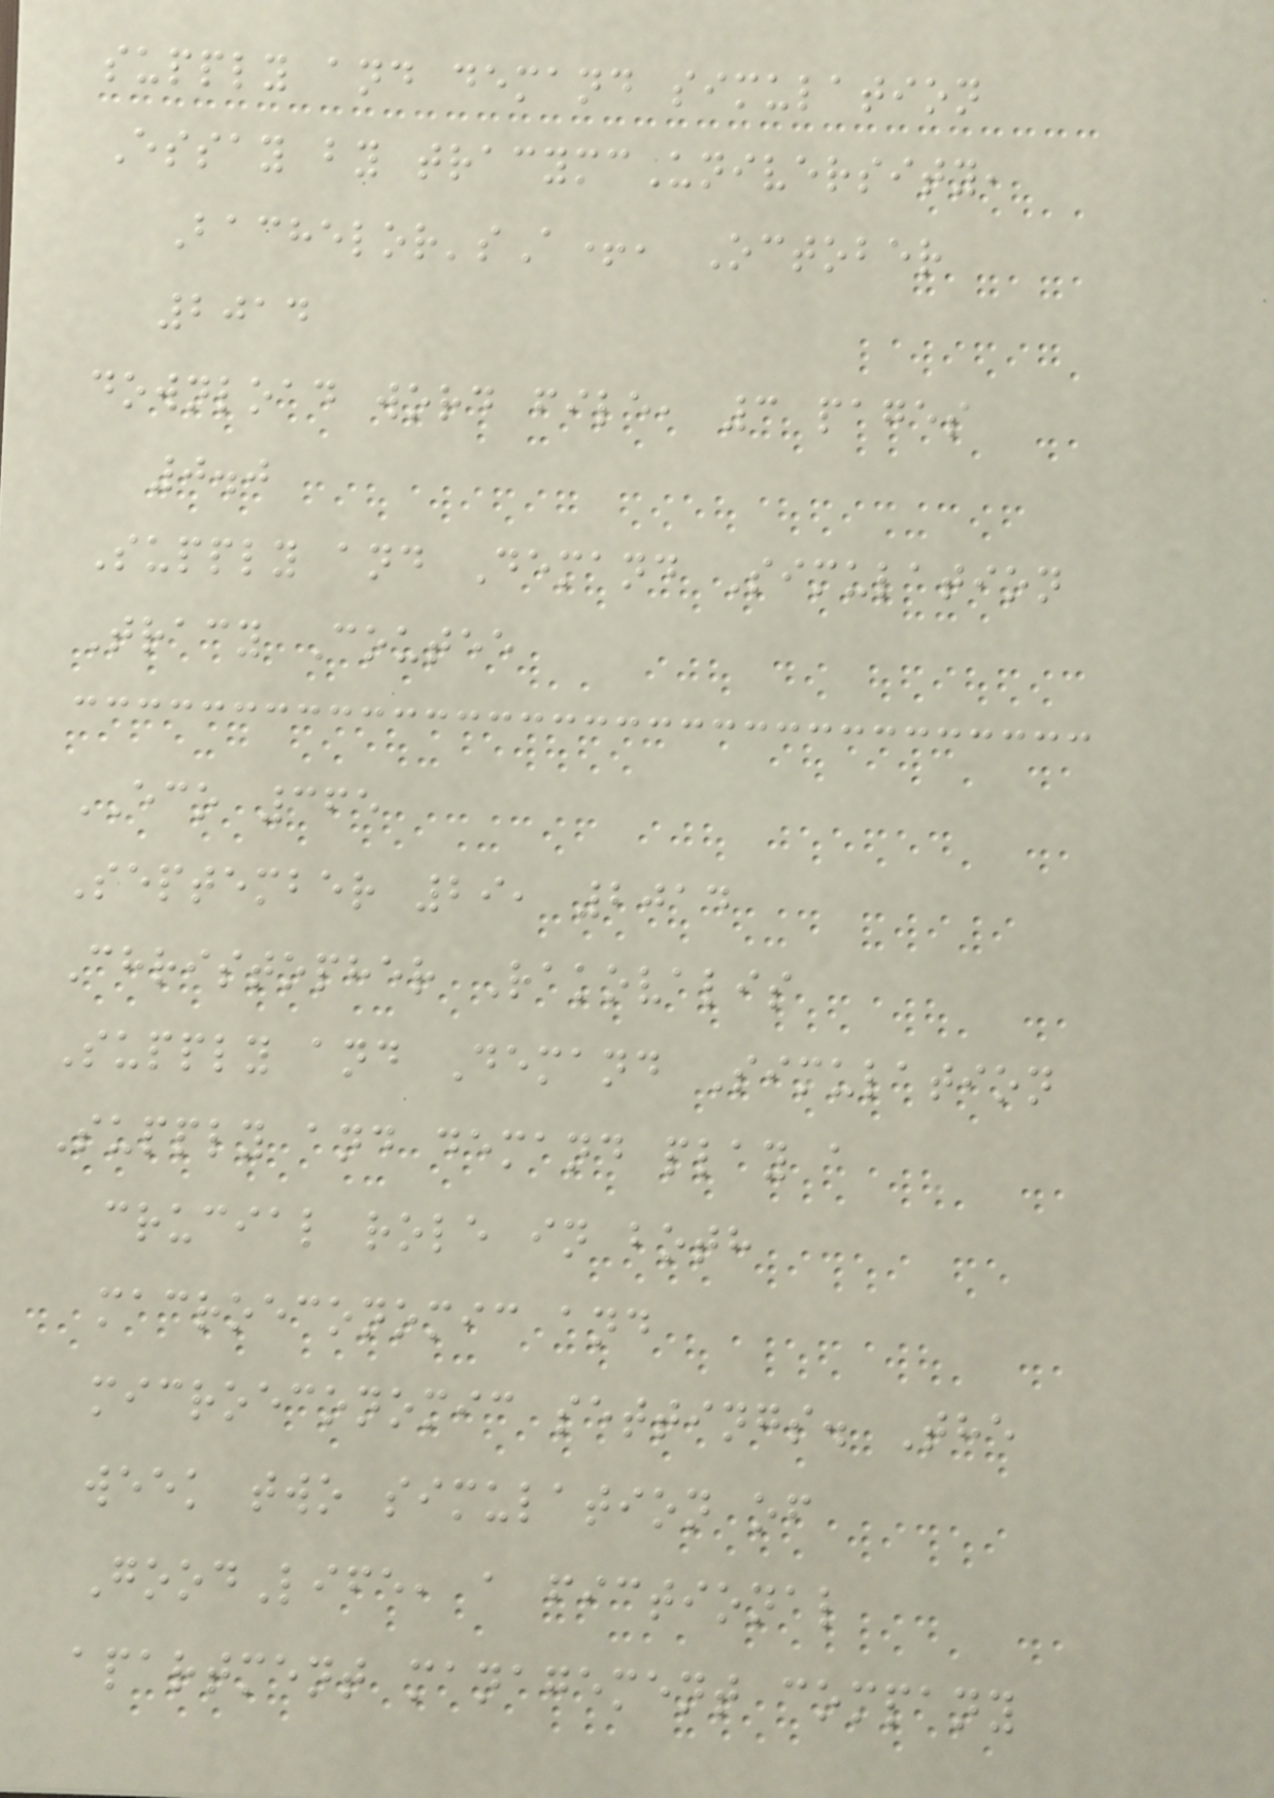supply and demand simulation
Essay by tracymcUniversity,
Bachelor'sA+, October
2014
download word file, 3 pages
0.0
Supply and Demand Simulation
Tracy Coutee
ECO 365
September 29, 2014
Christopher Rakovalis
Supply and Demand Simulation
Supply and demand play a
crucial role in both
macroeconomic and
microeconomic settings. The
week two simulation of
GoodLife, a fictional
apartment management company
